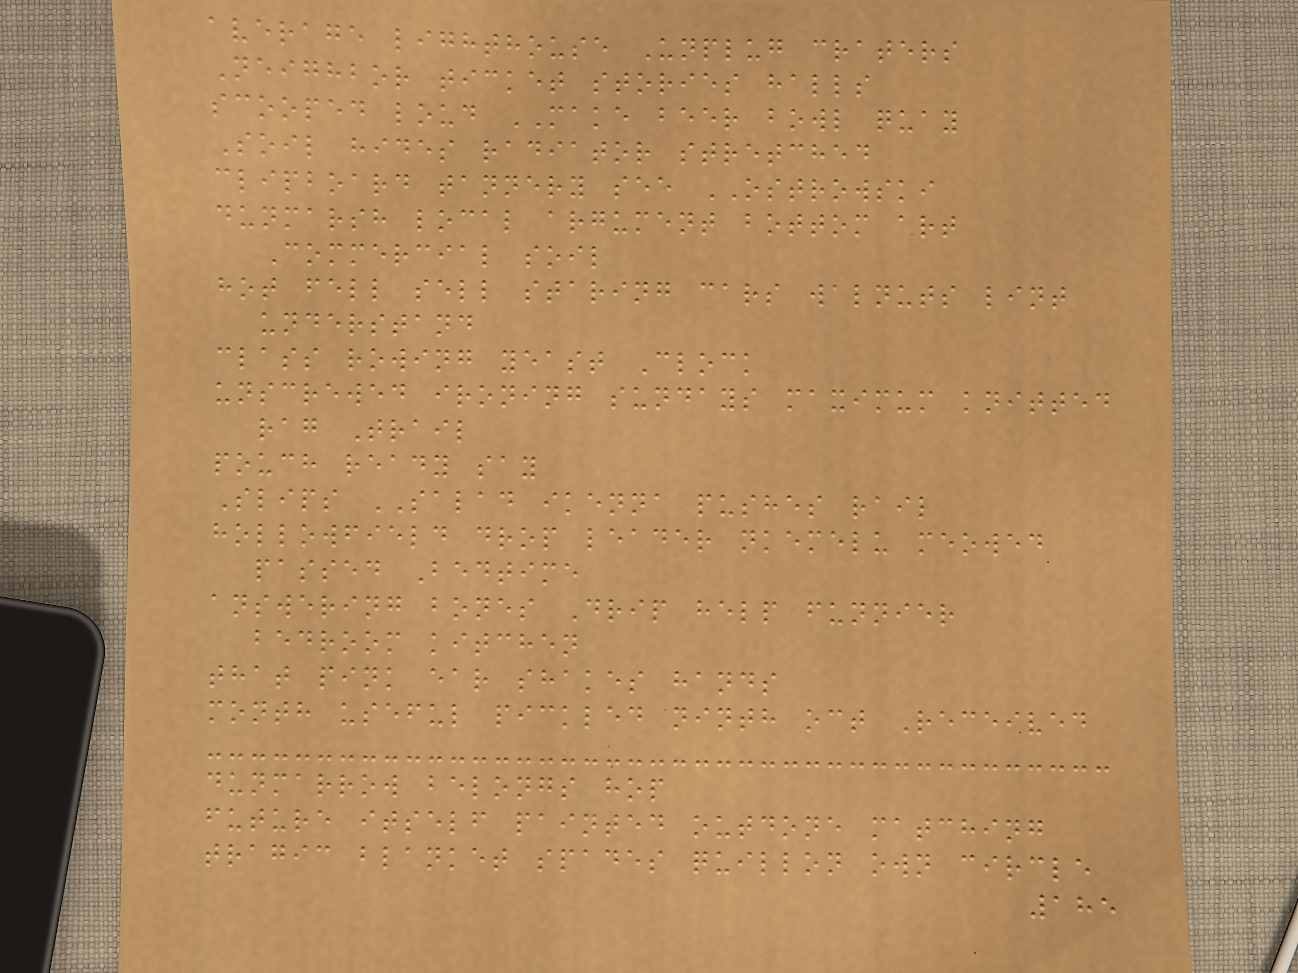average lighthouse Unplug craters
Neighbor ticket stories halls
scooped loud MAKE beer bowl quay
Soil hides radiator stretched
clipboard tannery see OSTROWSKI
dunmarsh local argument bottom art
Commercial soil
hot fell sell staring cars walnuts lint
understand
class rowing yeast Clock
unscrewed ironing sundays maximum knitted
rag Trail
pouch ready say
Slips SALAD ikenna pushes rail
hollowfield drop leader nkemelu meowed
passed Bedtime
answering bones Drip help funnier
bedroom kitchen
that pink ear shakes hands
month useful pickled ninth oct Received
dunmarrow belongs hop
future itself painted outdone matching
tragic blanket spades quillon own circle
185
